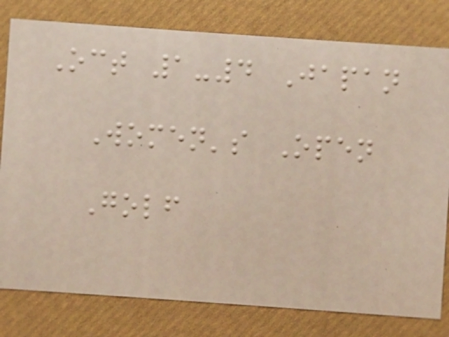Oct 1-4 Japan
Women's Open
Golf
